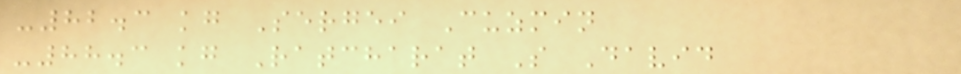-82.3 kg Sergei Cuzmin
-88.3 kg Ratcharat S David
